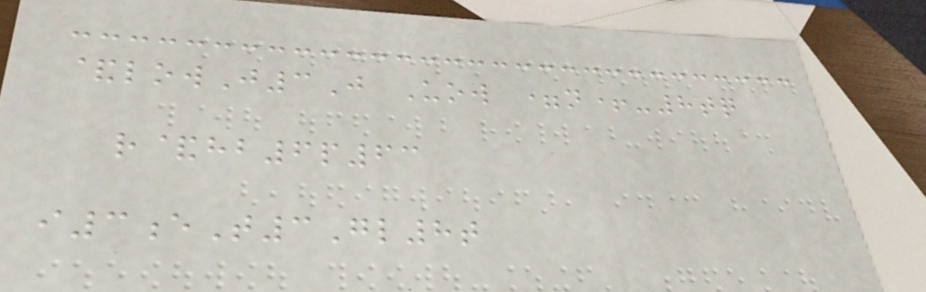&lowJ3J Uow =n+-8tq
r&hb6p63
i3eT3Gl8t
